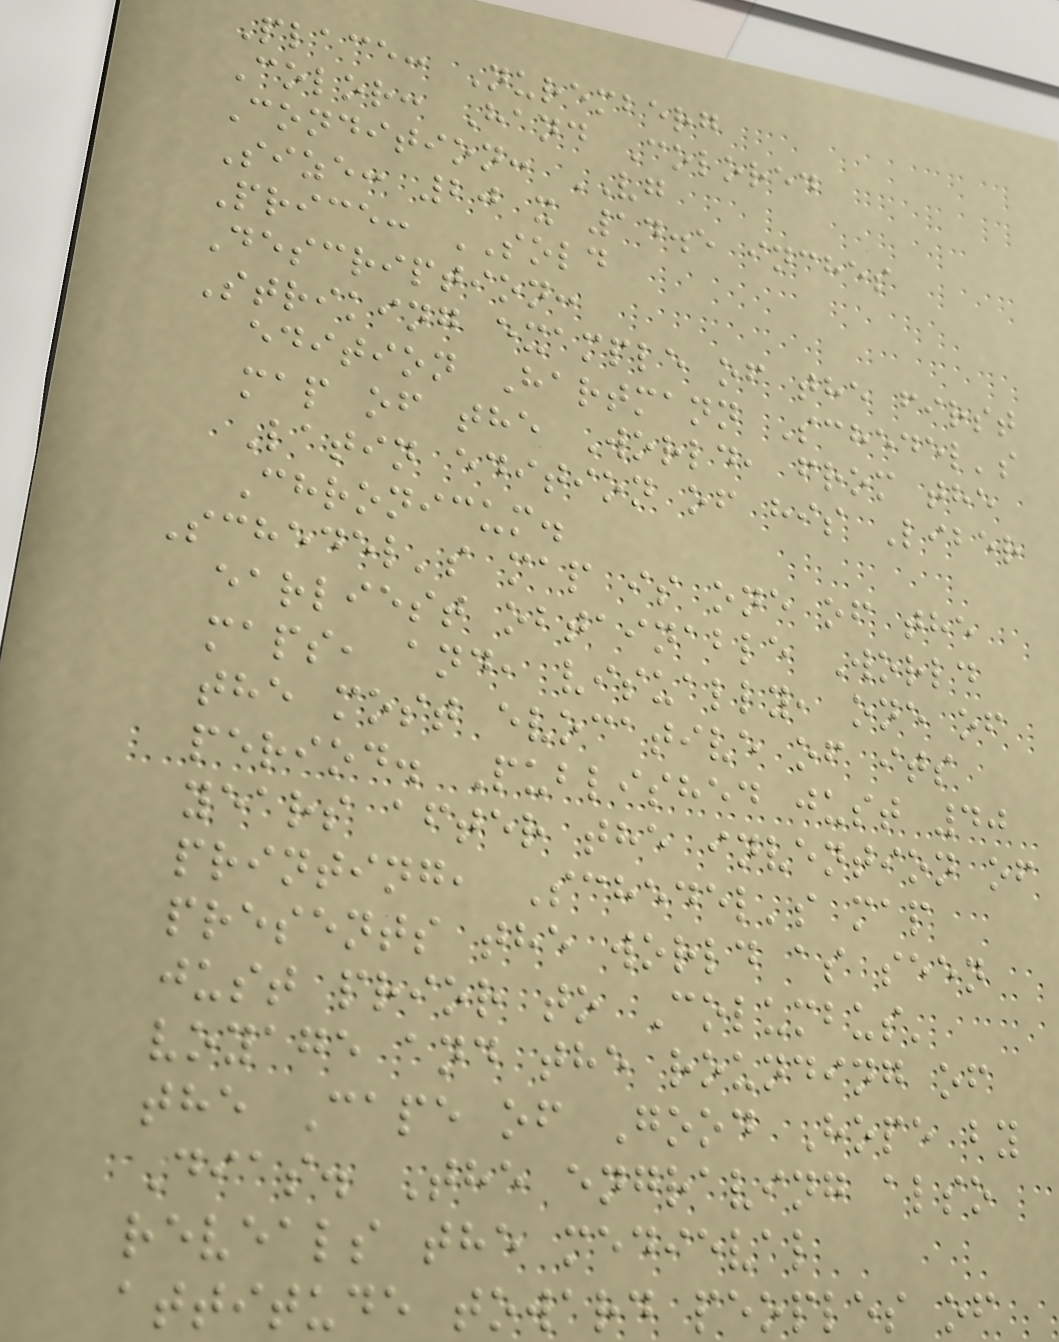Place: Nuremberg
Color: Hand Colored
Condition: VG
Size: 20 x 14.5 inches
Price: SOLD
Description:
Striking example of the first
edition Hartmann Schedel's
map of the World, from the
Latin edition of his Liber
Chronicum.
Schedel's map is one of the
earliest obtainable World
maps, and, visually, one of
the most evocative of its
period. Published just 40
years after the invention of
printing, Schedel's map
presents the world as seen
just prior to Columbus'
voyage and the rounding of
the Cape of Good Hope by
Dias. The engraving also
reveals the medieval
attitude toward peoples of
